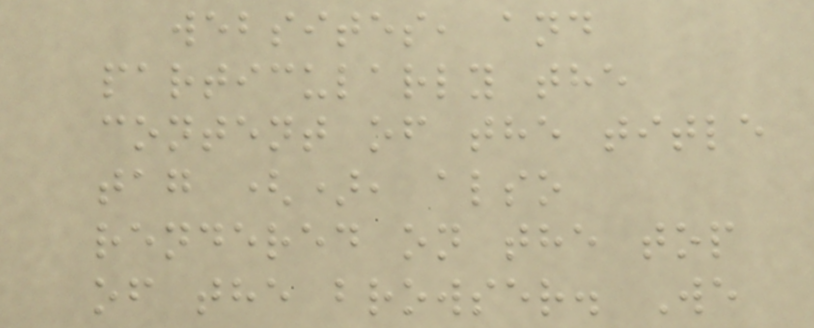websites, and
particularly the
content of the title
tag (), also
rendered on the top
of the browser. We
